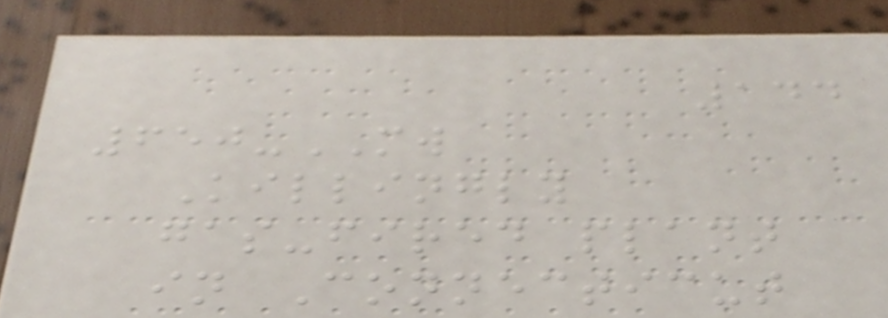144
650-MW
Killingly
gas-fired plant
in Connecticut
